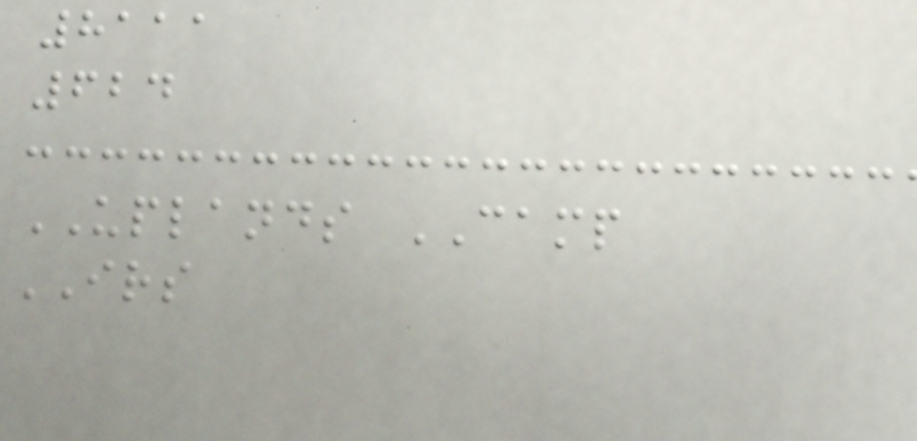8111
624
UPLANDS CAMP
IRS
